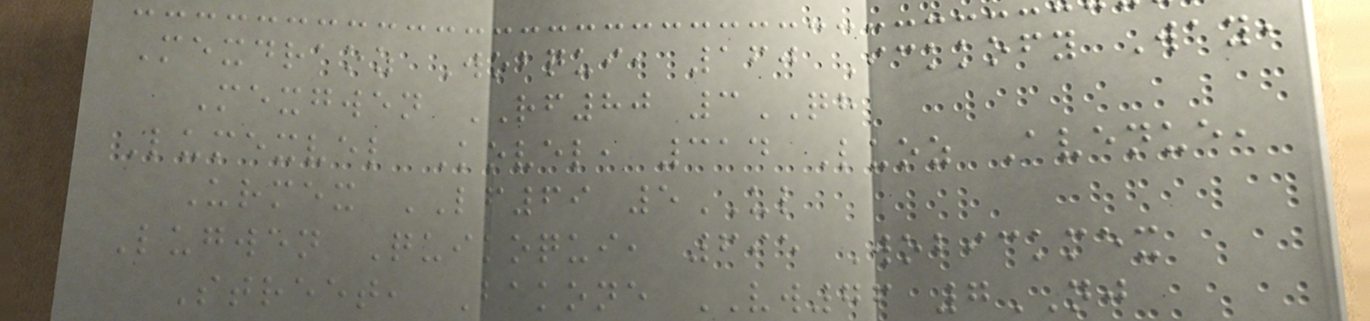Mexdraoz Wobqui, 160 Ickkofy Way,
Mexgwen RF80 3QH
Lumexvel Kovel, 314 Luoz Avenue,
Urmex LF69 5UL
Lugwen Quikoqui, 695 Wobickmex
Street, Bakone VW76 7NJ
